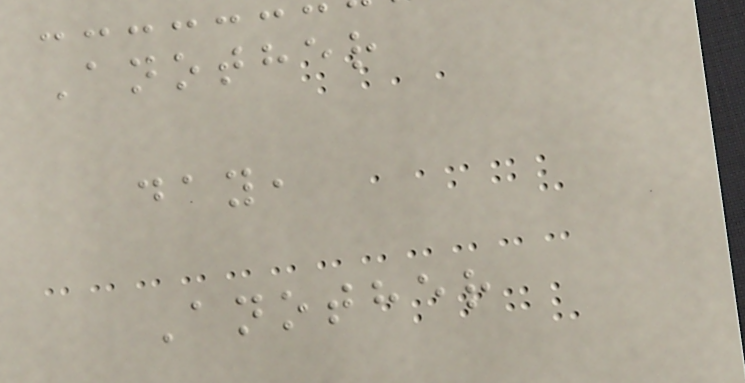Another
day,
Another
